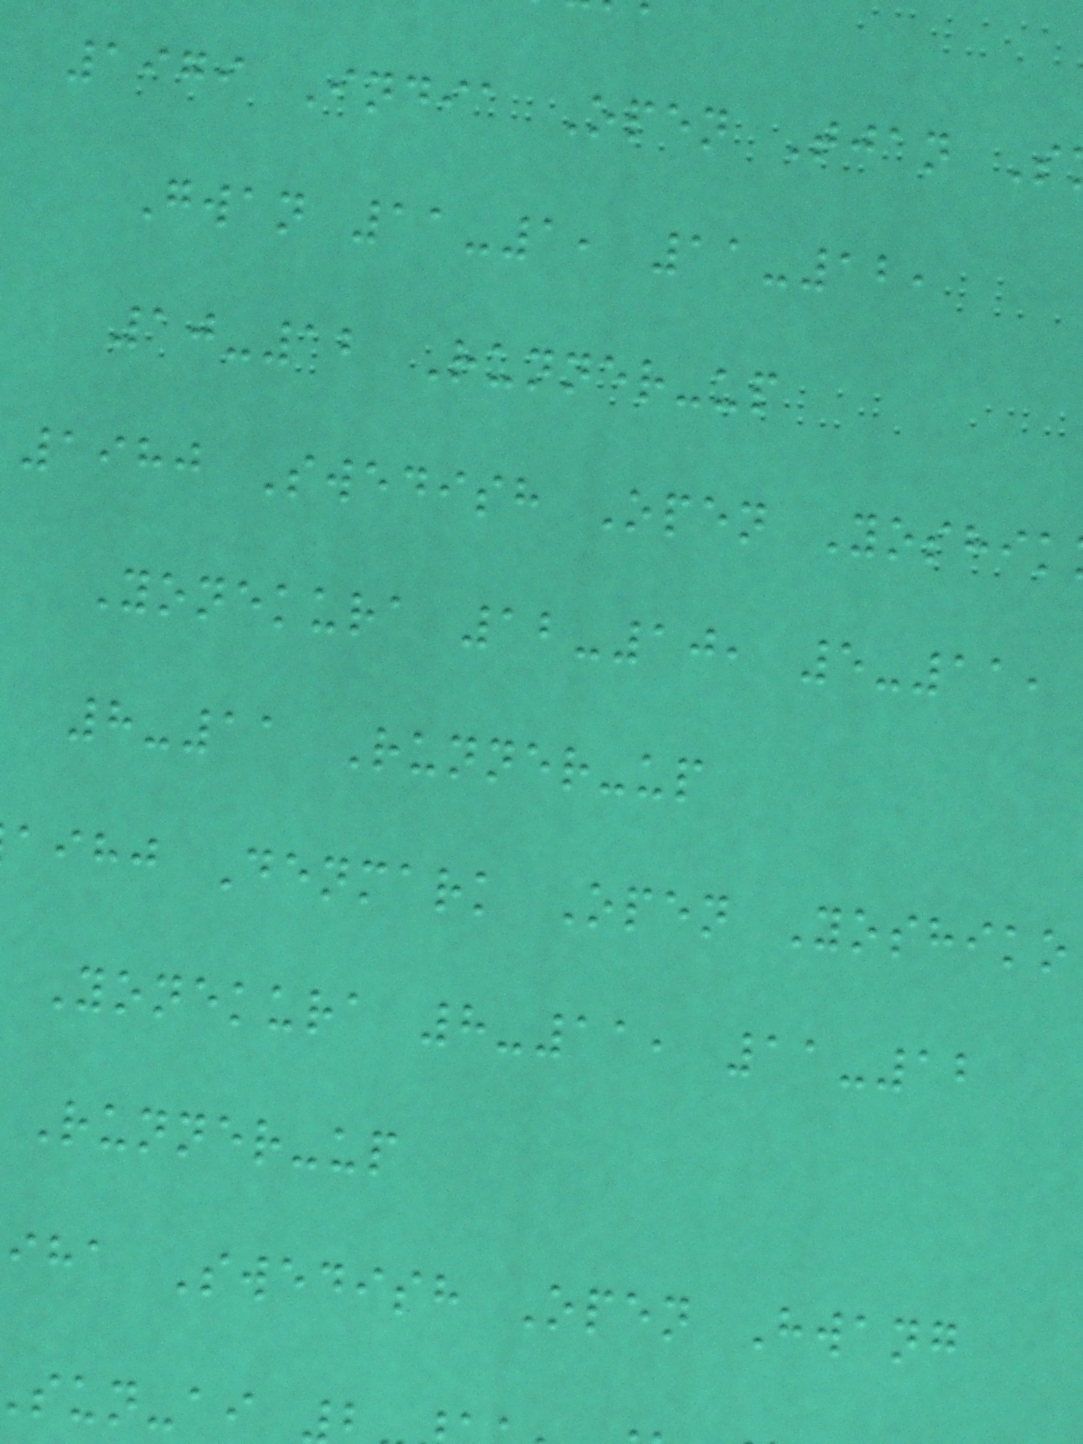1979 India Open Tjan S
Gwan 11-1, 11-12,
10-12 Runner-up
1980 Swedish Open Yoshik
Yonekura 12-10, 5-11,
8-11 Runner-up
aihj Denmark Open Yoshiko
Yonekura 8-11, 11-12
Runner-up
iha Swedish Open Hwang
sun-ai
